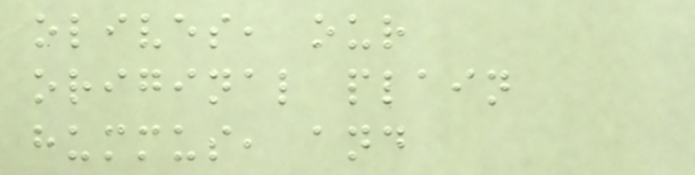olives, our
original plain
hummus, and
